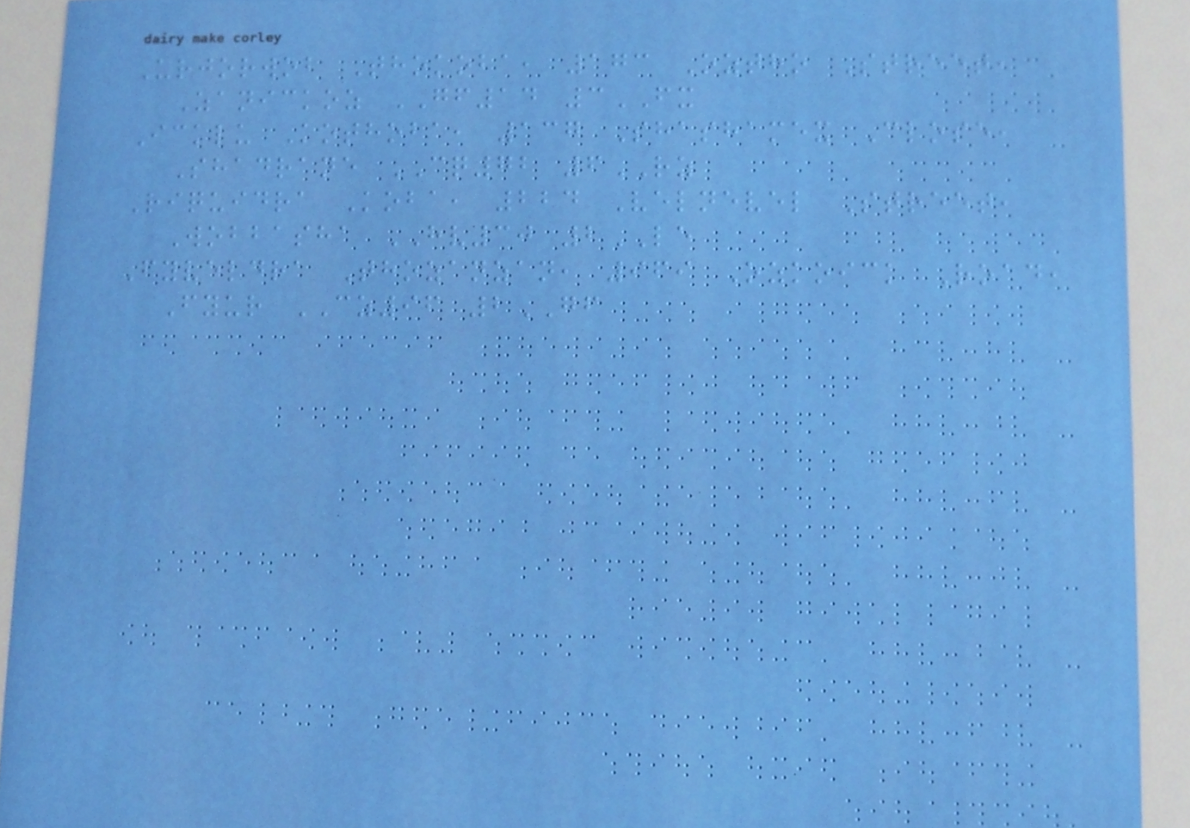Urjorwob Thokoba, 173 Oztho Street,
Zanickoz GF14 3FX
Icklu Kothoba, 137 Shashamex Close,
Shadrane CQ72 6RZ
Riquidra Koba, 224 Velnevel Street,
Wobbasha HV30 2LE
Fyveldra Thozanzan, 969 Ozkoick Road,
Fyur CZ96 2GF
